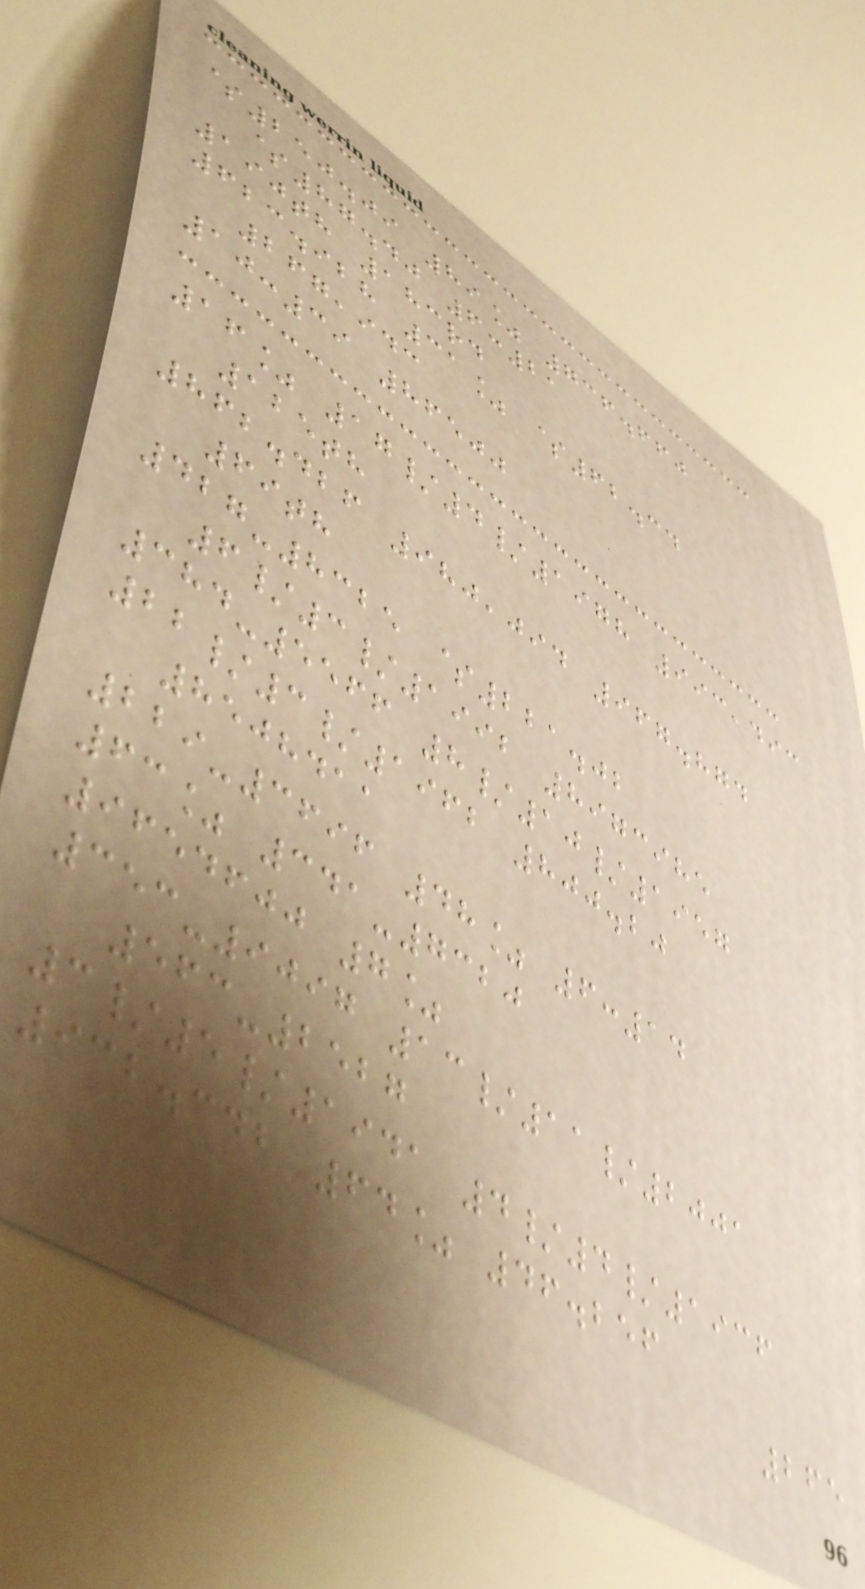$250.09 89% 736.660
$87.40 6:21
190th 183rd
623.928 31% $62.34
267,943
10:39 86500
16% 17/4/1978 993,493
125th
862.426 980,094 967.874
69th
427-8325 $221.02
6/3/1992 8973985
384-5566 8/10/1957
22/3/1962 800.20
8508411
229-3696 48% 6:14
63% 341-7320
9654600 7%
353-9097 13/11/2001
563-2527
3/5/1941 4/4/1936
932.342 64% 46.256
265
